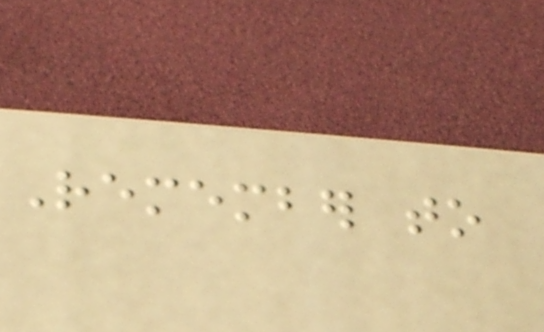Remember to
